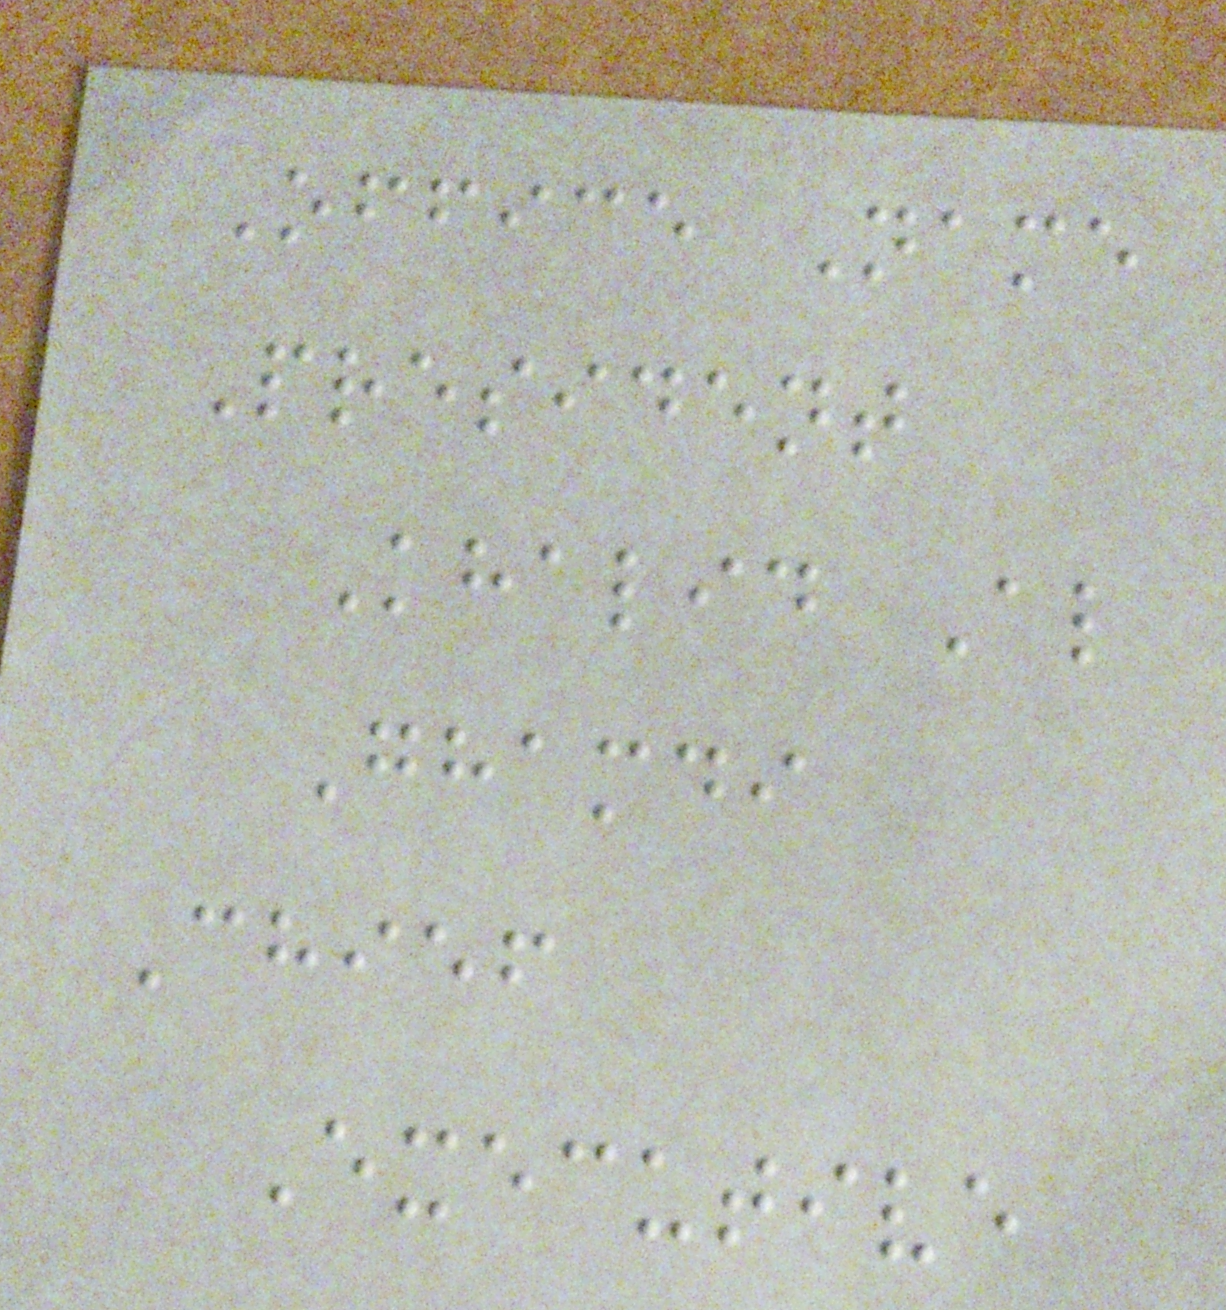Office Name
President
Khalid Al
Ghamdi
Chief
Executive
